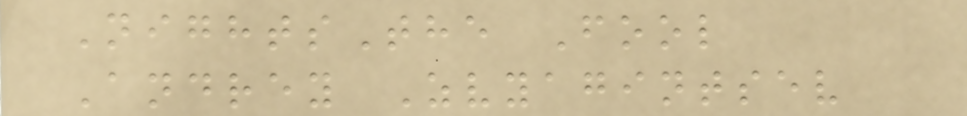NightsThe Fool
Andrey Zvyagintsev
